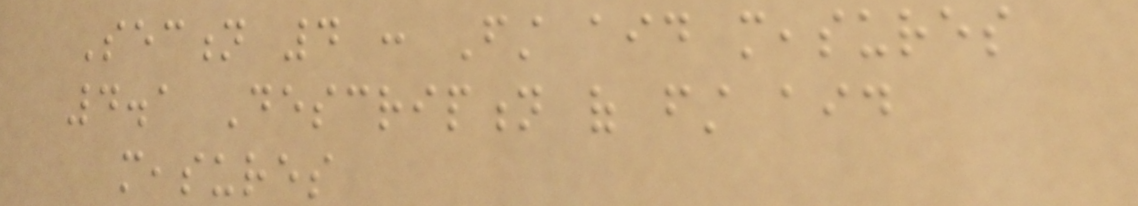Section 4 : First aid measures
4.1 Description of first aid
measures
